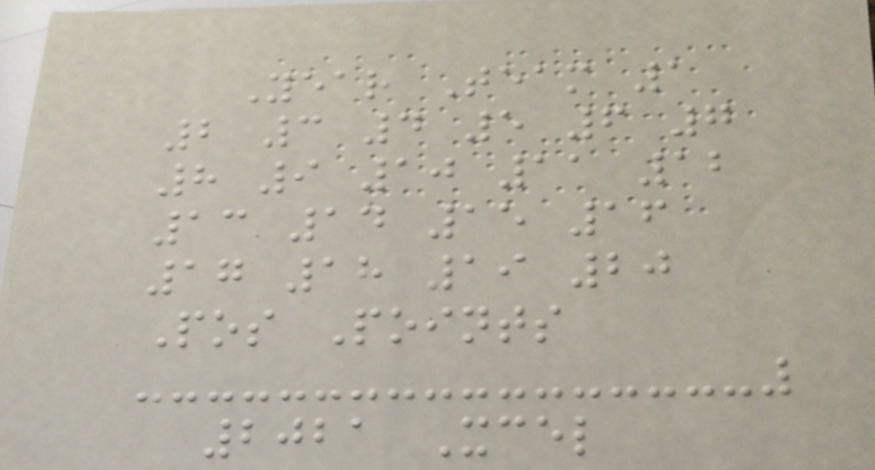Year Team 1
2 3 4 5 6 7
8 9 10 11 12
13 14 15 16
17 18 19 20
Pos Points
2021 Xcel
